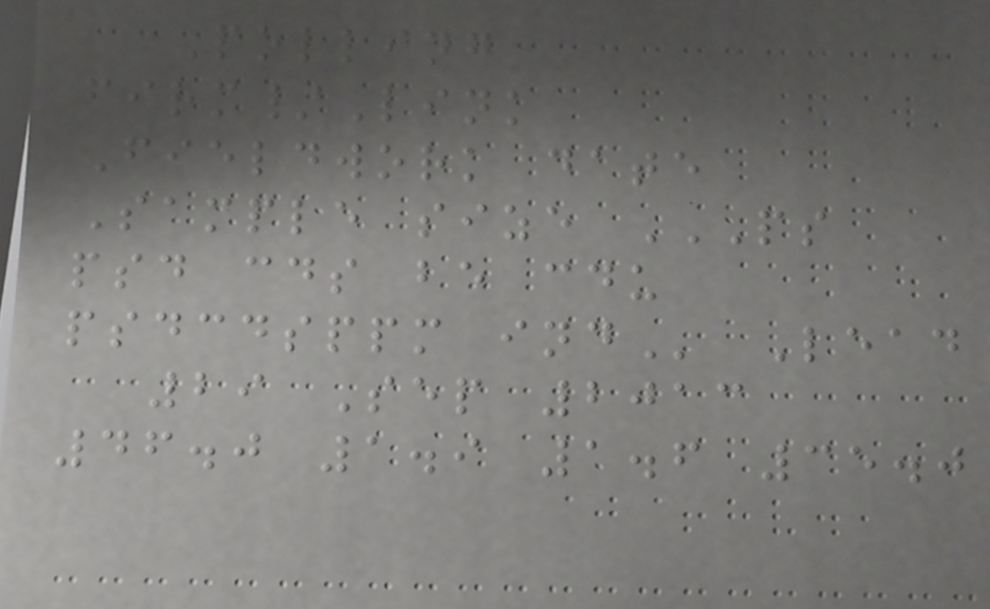Polling
firm/Link
Fieldwork date
Sample size PS
PSD CDS BE CDU
PSDCDSPPM IND Lead
29 Sep 2013
46.0 1.9 1.6 35.0
